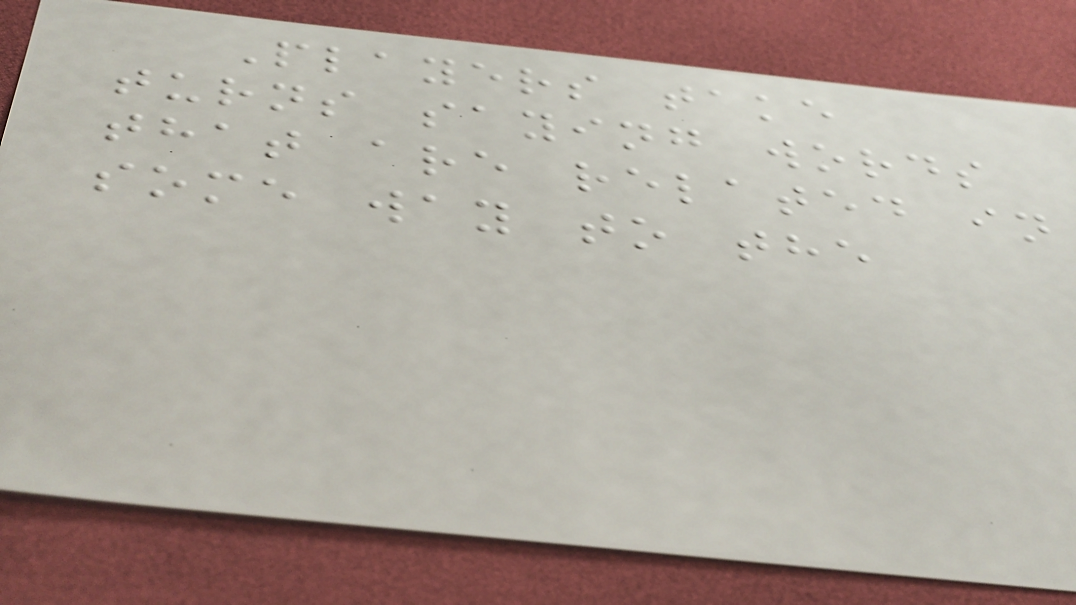Players take
turns saying words
that are related in
some way to the
